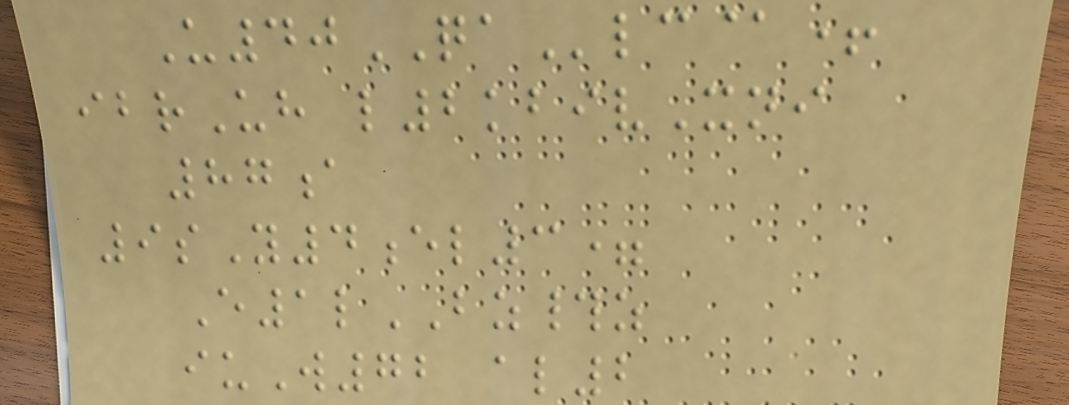U40QAlc@+
ibrUh l2kbivXni
87a
9sY4el3=
E1lBZ#z
iuW72 al2
